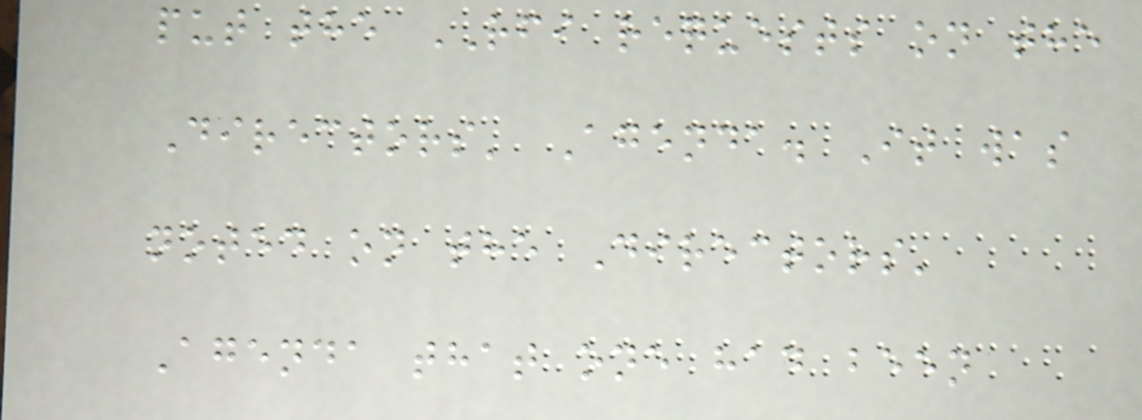put the RFI requests on the
Directors' Agenda. It was
noted on the Directors'
Agenda that one had been
